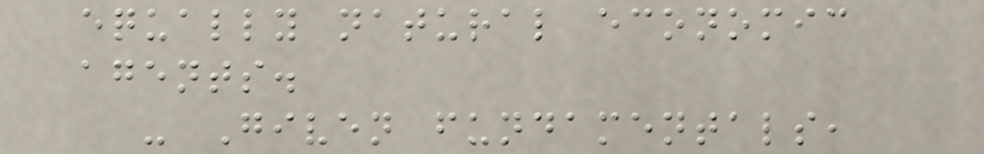equally natural economic
agents.
- Given fundamentals,
